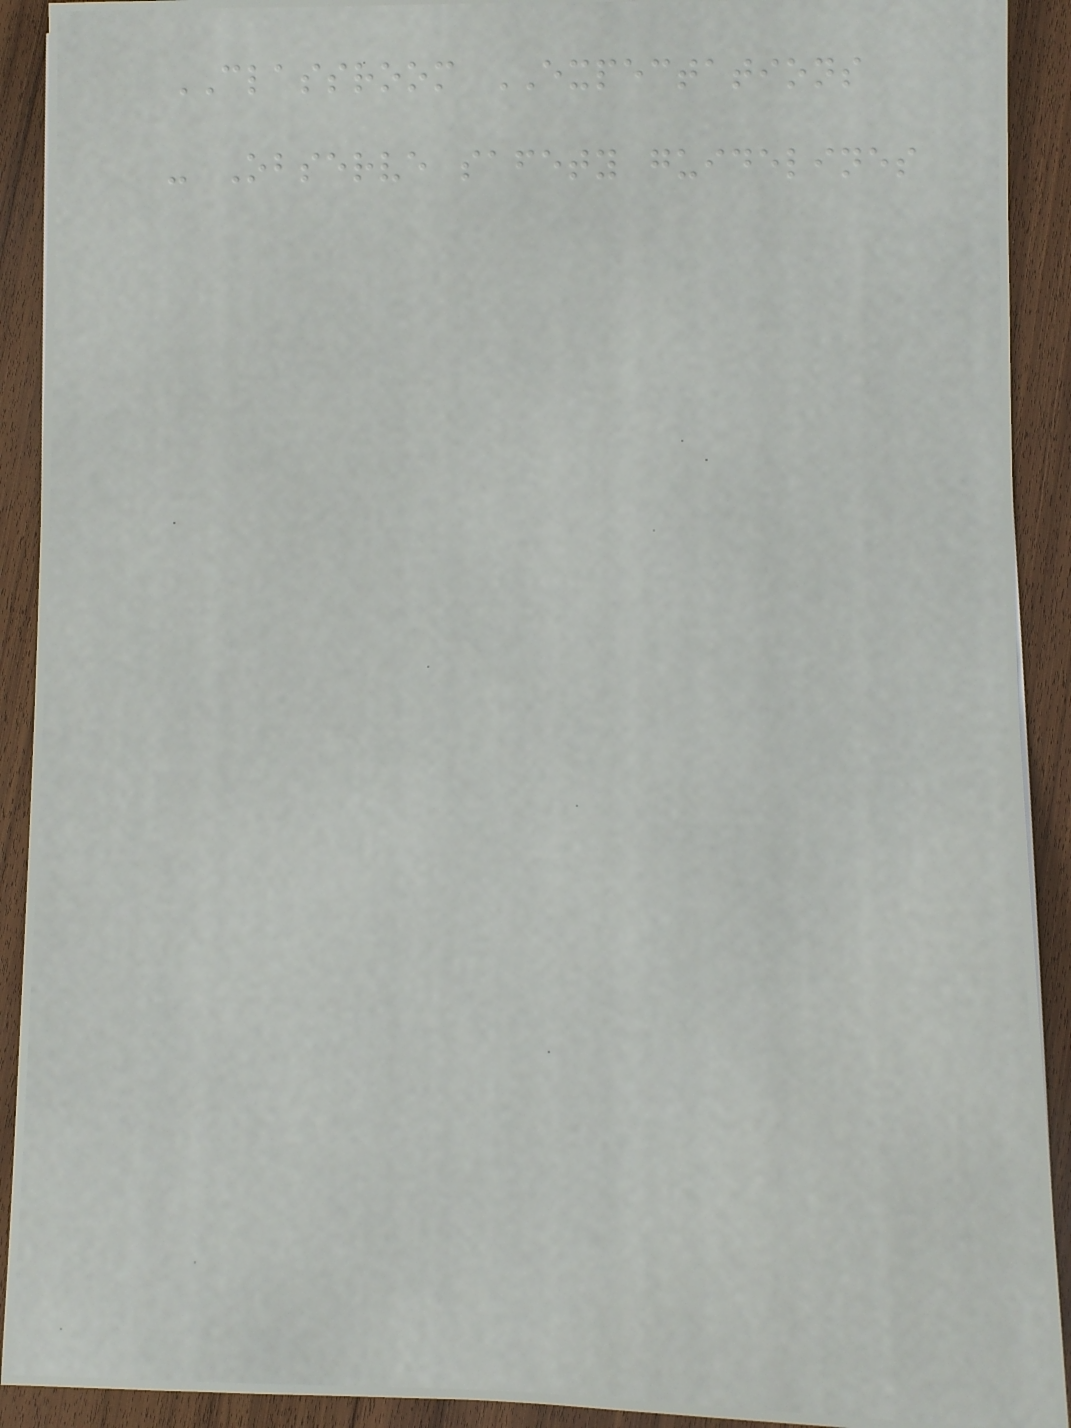CLASSROOM EXPECTATIONS
- Observe safety guidelines
